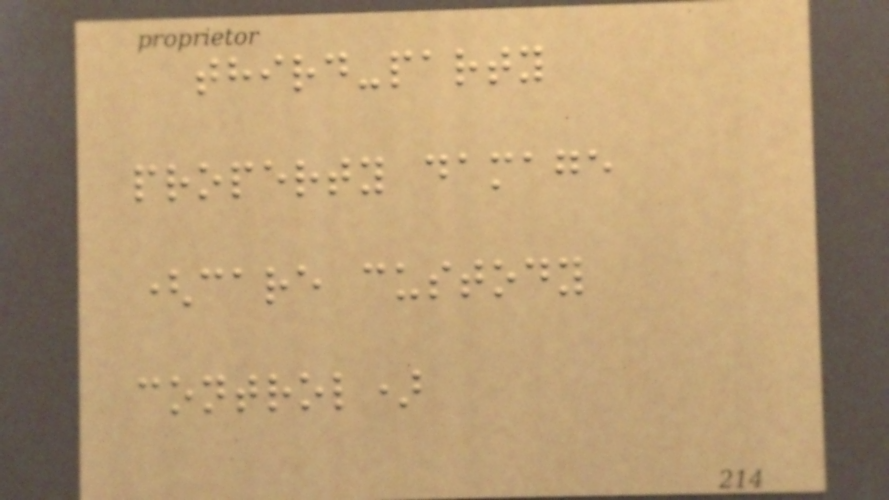third-party
property damage
(care custody
control)
